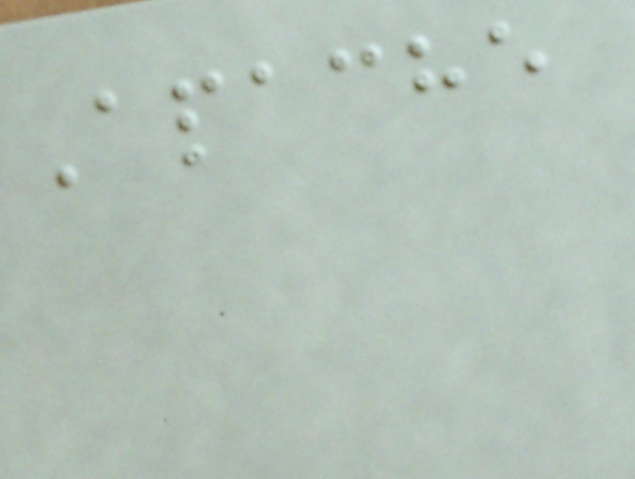Apache
